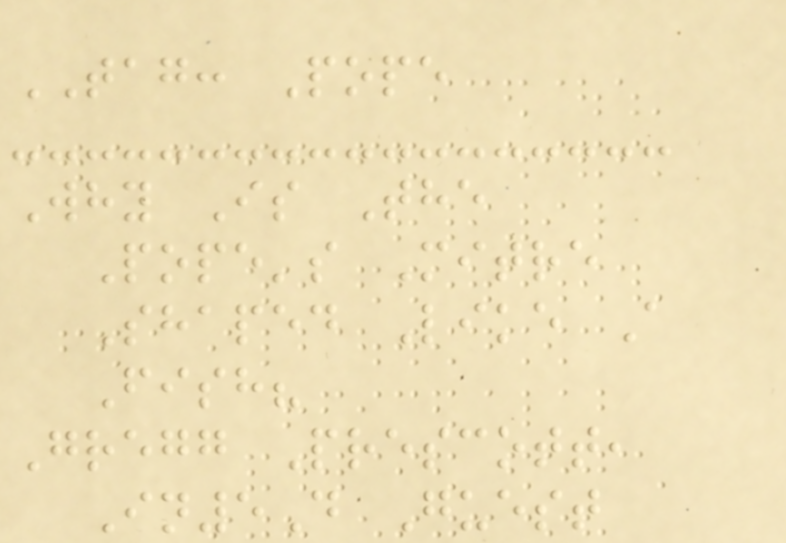TAG: Pope
Why Is The
Pope's Mitre
Shaped Like A
Fish?
Gregg Prescott,
In5D Guest
